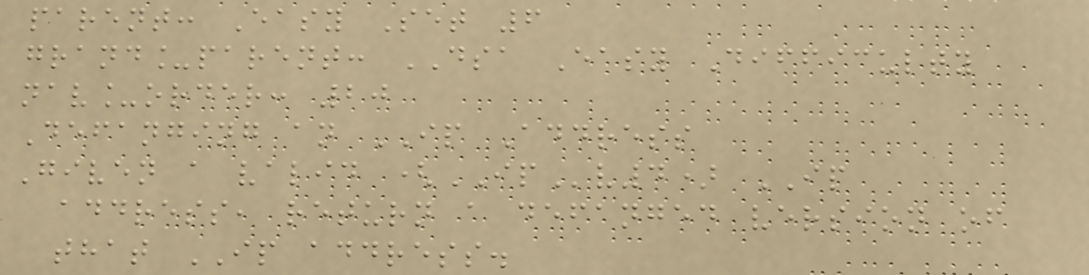parent: Easy Set 6
grand_parent: DSA Easy Difficulty
nav_order: 20
Defanging an IP Address
Given a valid (IPv4) IP
address, return a defanged version of
that IP address.
